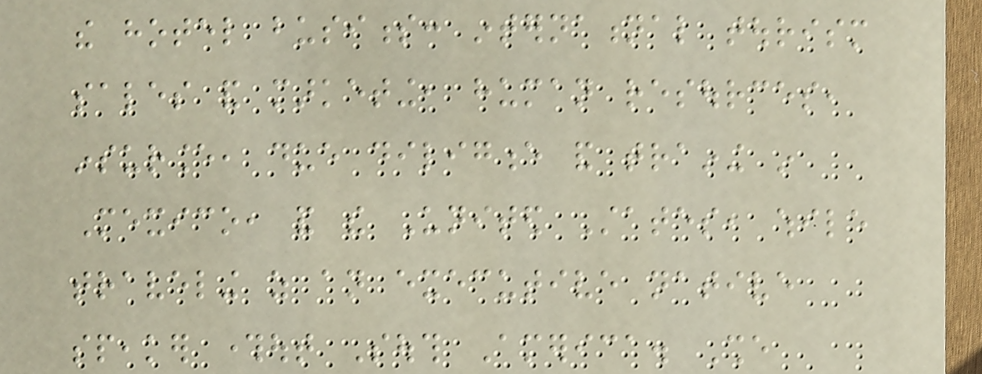the hotel business: international tourism
sales and marketing, human resources,
insurance, due diligence and training in
Mexico, and the United States, while
traveling as an executive native
speaker throughout South America. She
